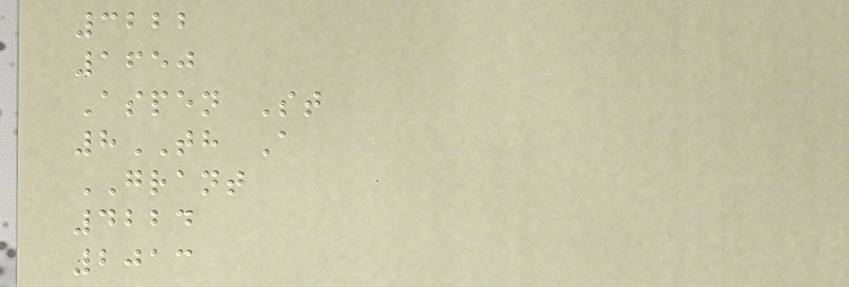3222
1650
Aspen St
8TH A
GRANT
4224
2013
